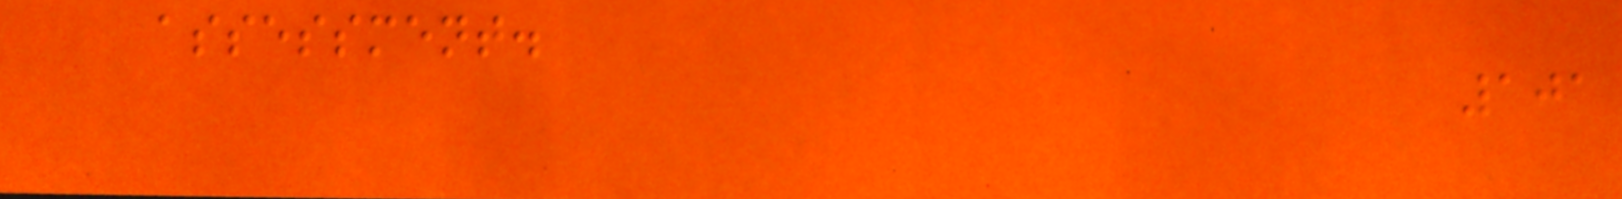assessment.
101
